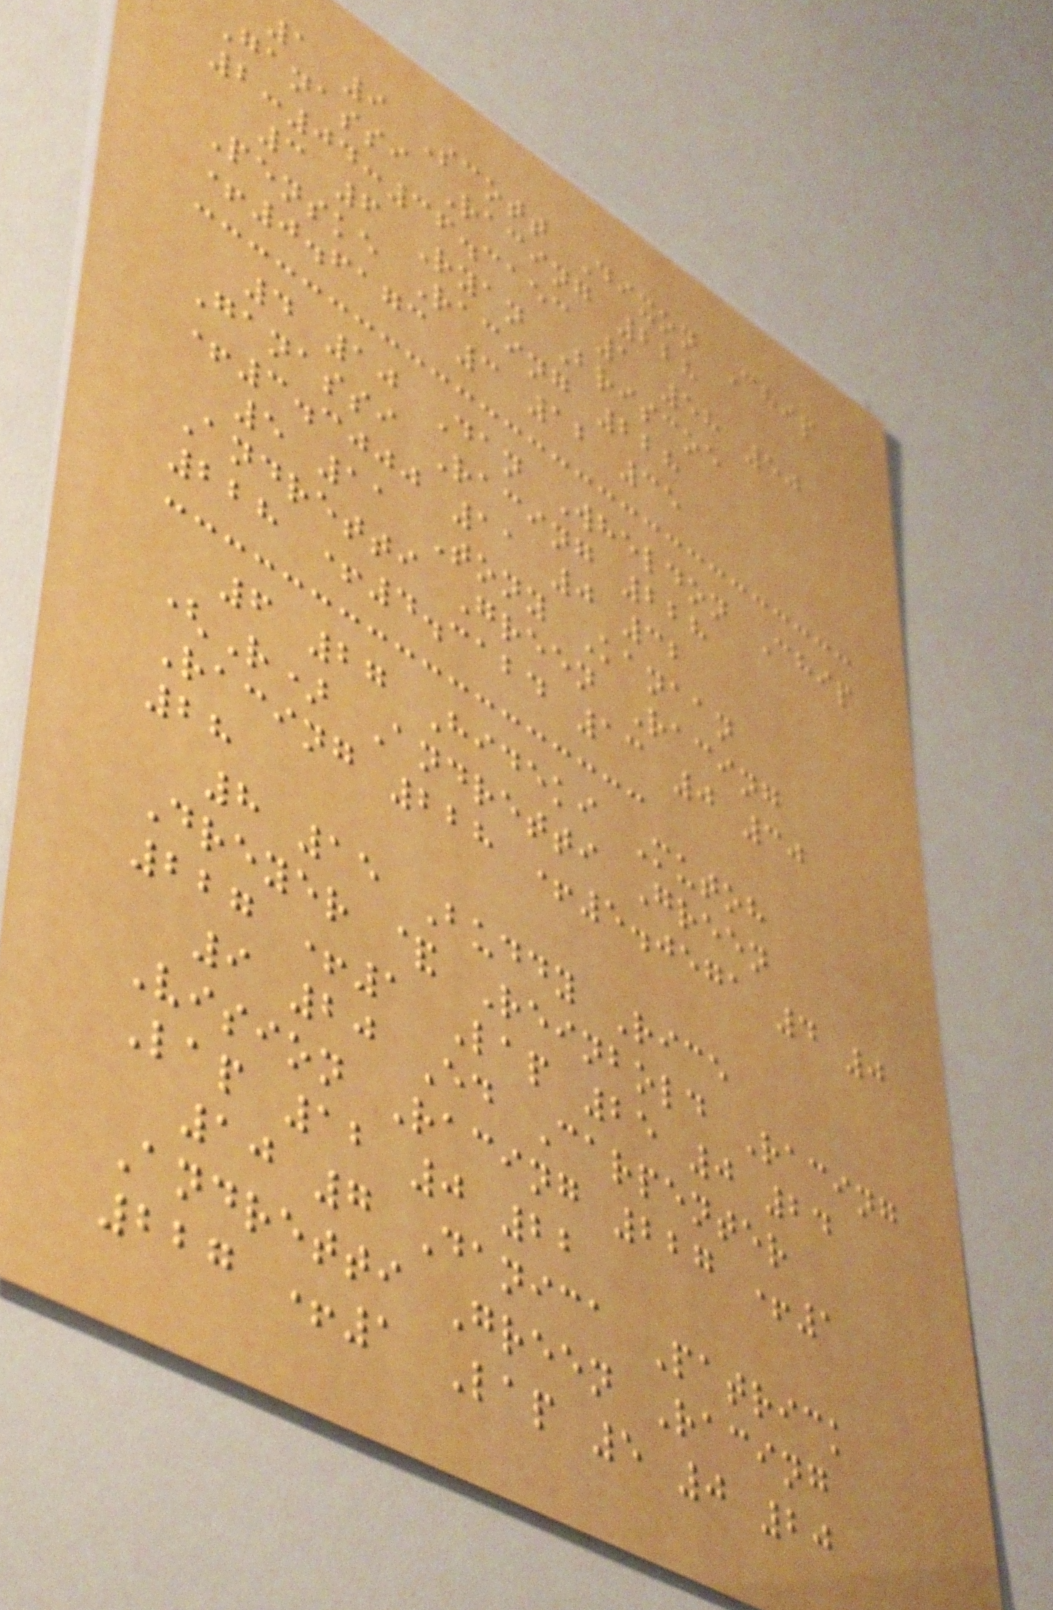1 9 Scott Dixon Chip
Ganassi Racing 228
2:04:36.3153 1 58 50
3 6 Ryan Briscoe
Penske Racing 228
+0.6173 3 12 35
4 10 Dan Wheldon Chip
Ganassi Racing 228
+3.3000 11 0 32
5 11 Tony Kanaan
Andretti Green Racing
228 +4.3124 13 0 30
6 27 Hideki Mutoh
(R) Andretti Green
Racing 228 +5.0571 4 0
28
8 15 Buddy Rice
Dreyer & Reinbold Racing
227 +1 Lap 25 0 24
9 20 Ed Carpenter
Vision Racing 227 +1
Lap 12 0 22
10 7 Danica Patrick
Andretti Green Racing
227 +1 Lap 5 0 20
